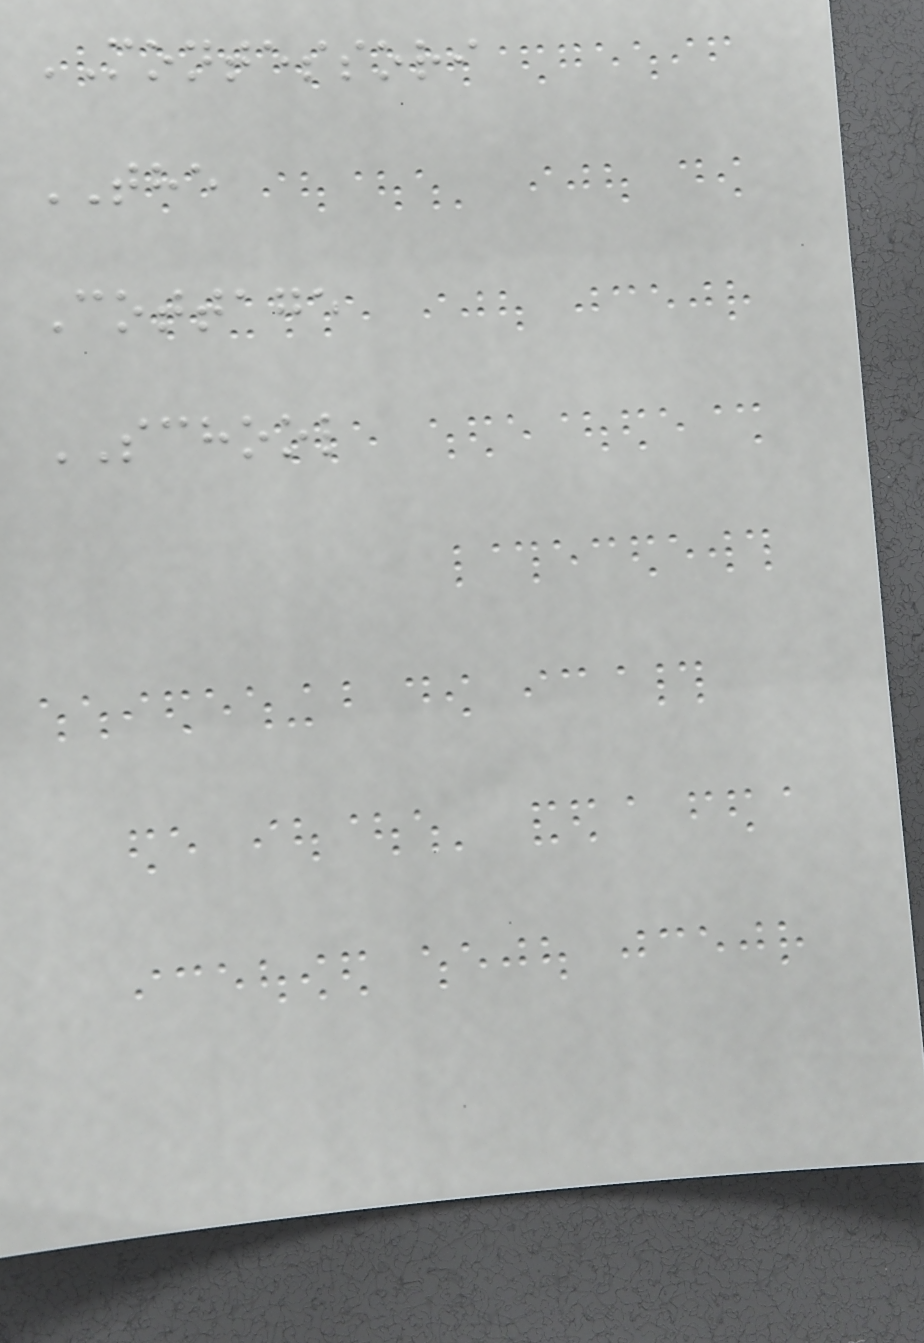MONTESSORI
THE
Cottage
SCHOOL
